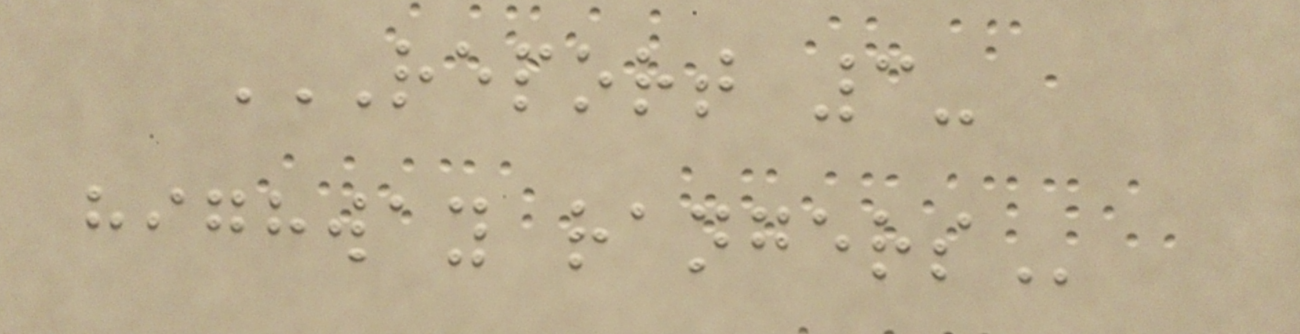REPORT 3-
HIGHWAY RANGERS
